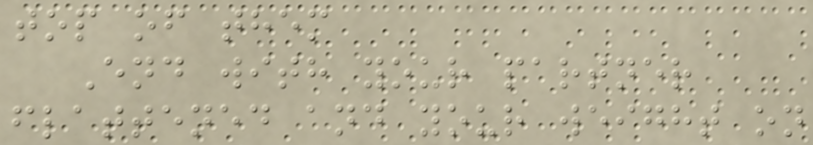top of them
End with your partner
flattened and your weight on
